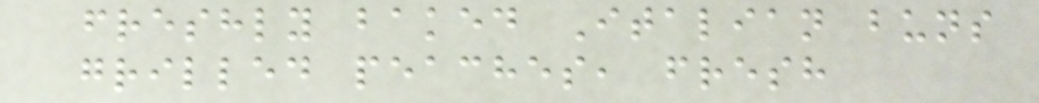freshly baked Italian buns
grilled peaches, fresh
